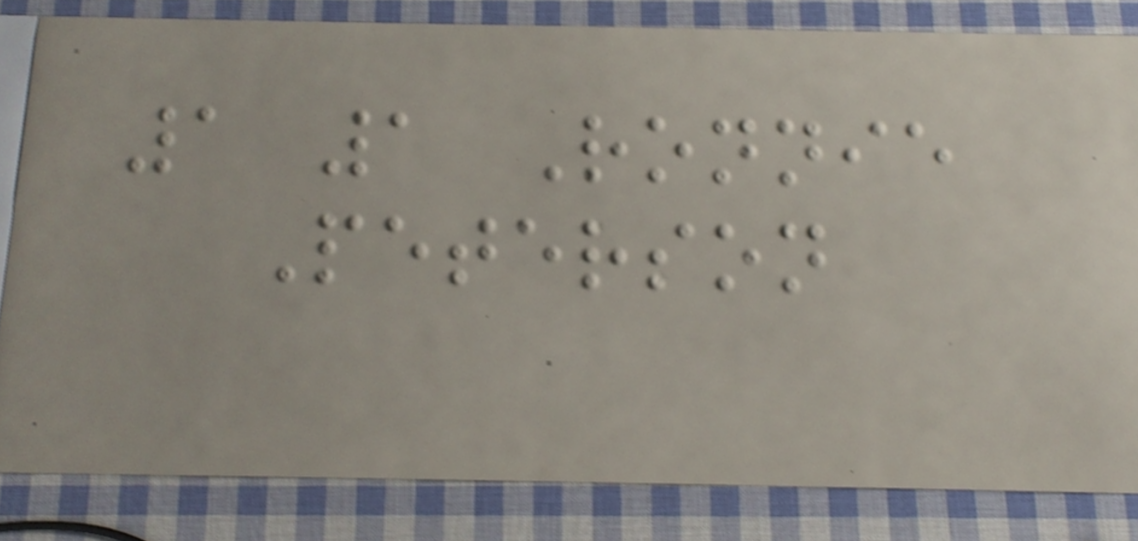1 1 Ronnie
Peterson
